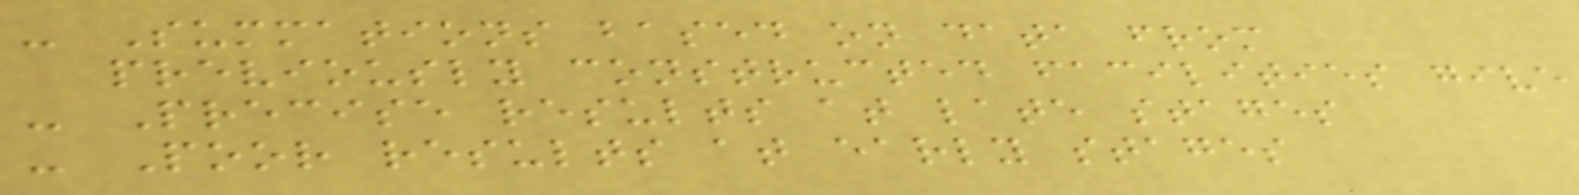- Summations based on data from
previously constructed facilities give
- Precise results at late stages
- Poor results at early stages
